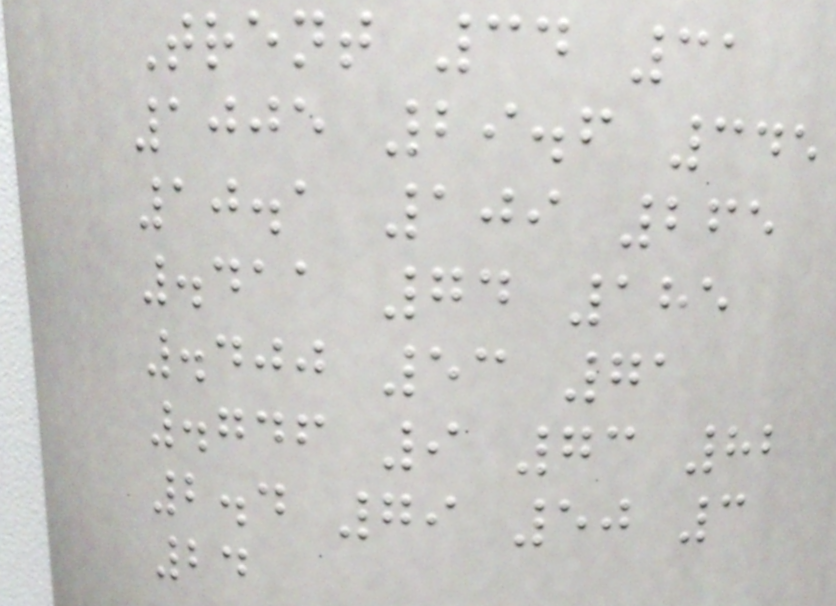Trent 34 31
1005 29.6 345
10.1 109 265
.411 74 185
.400 53 71
.746 9 73 82
2.4 79 50 3
24
